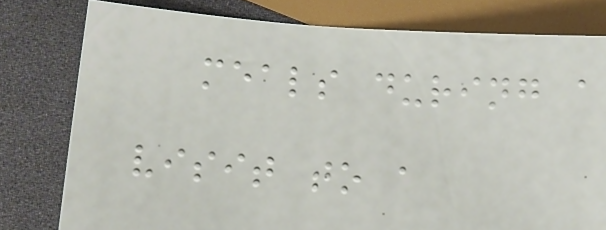meals during a
visit to a
